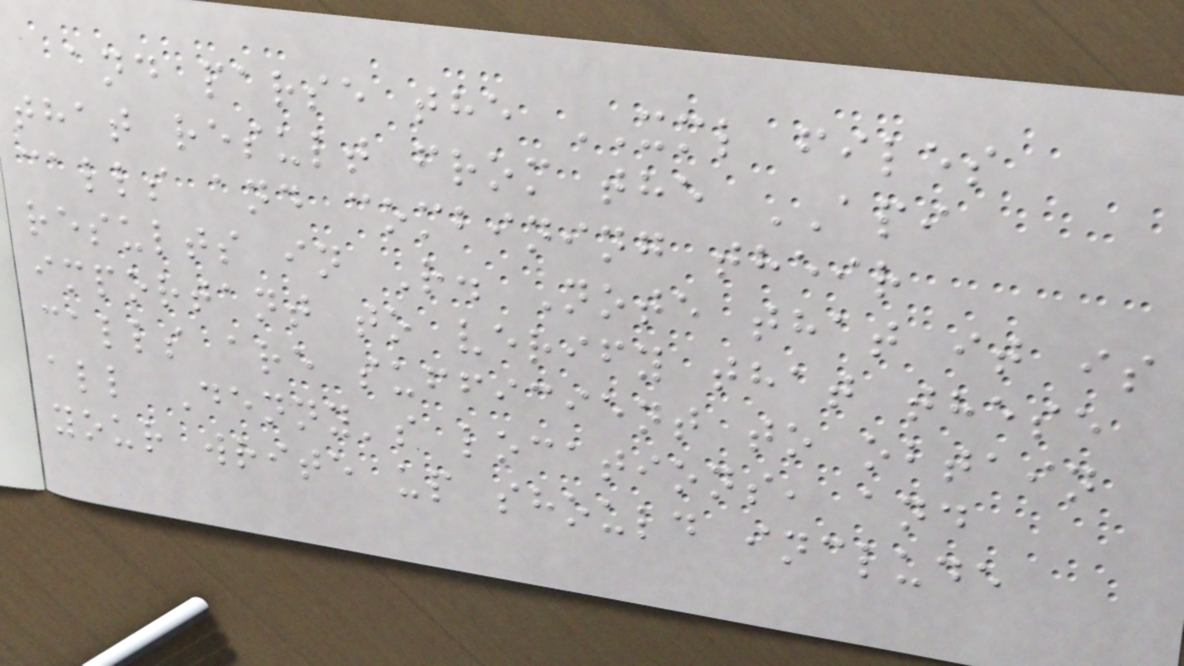and parse the XML files
that result from the API
calls and combining their
results in R. Note that it is
important to verify that these
calls are sufficient to obtain
all Denny's locations, and
your write up should include
